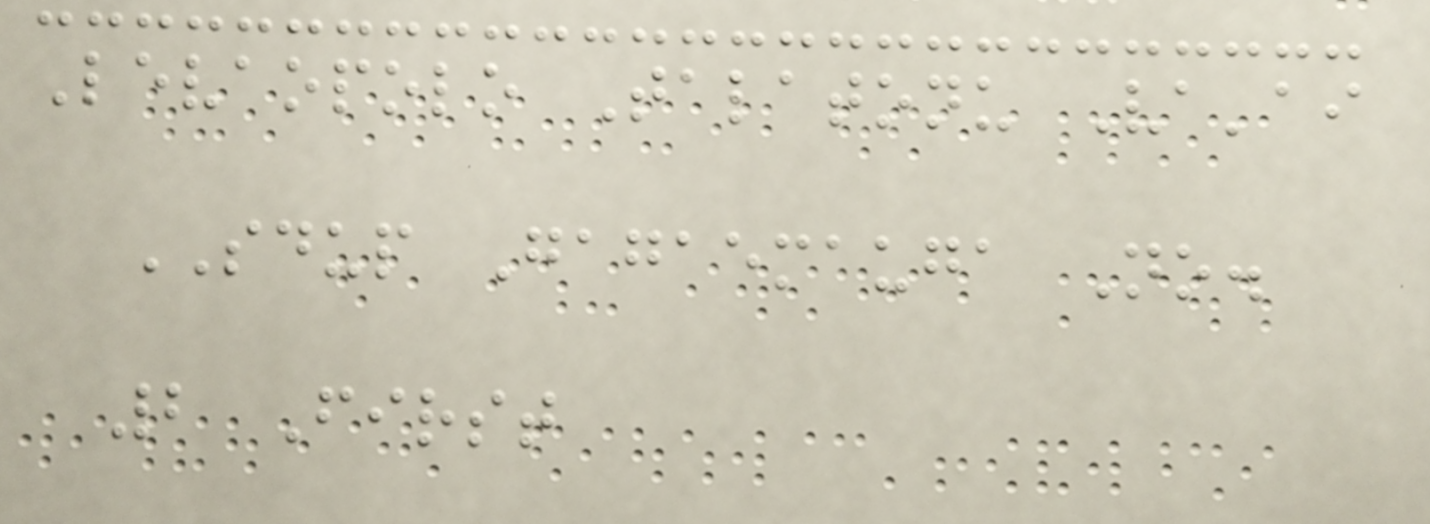Levaopolo Talatonu Va'ai
SDUP Gagaemauga No.
2 First
